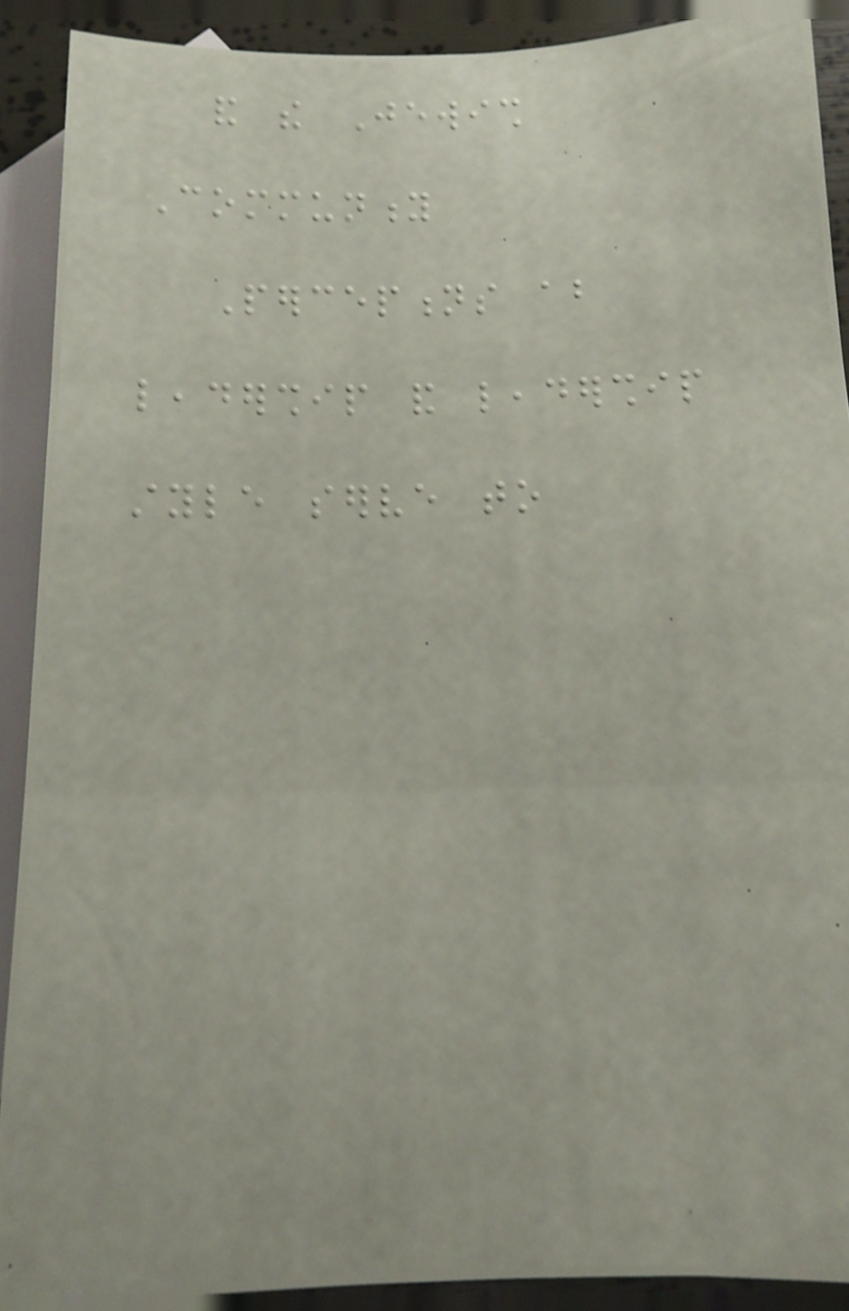and the Jewish
Community
Perceptions about
leadership and leadership
style serve to
